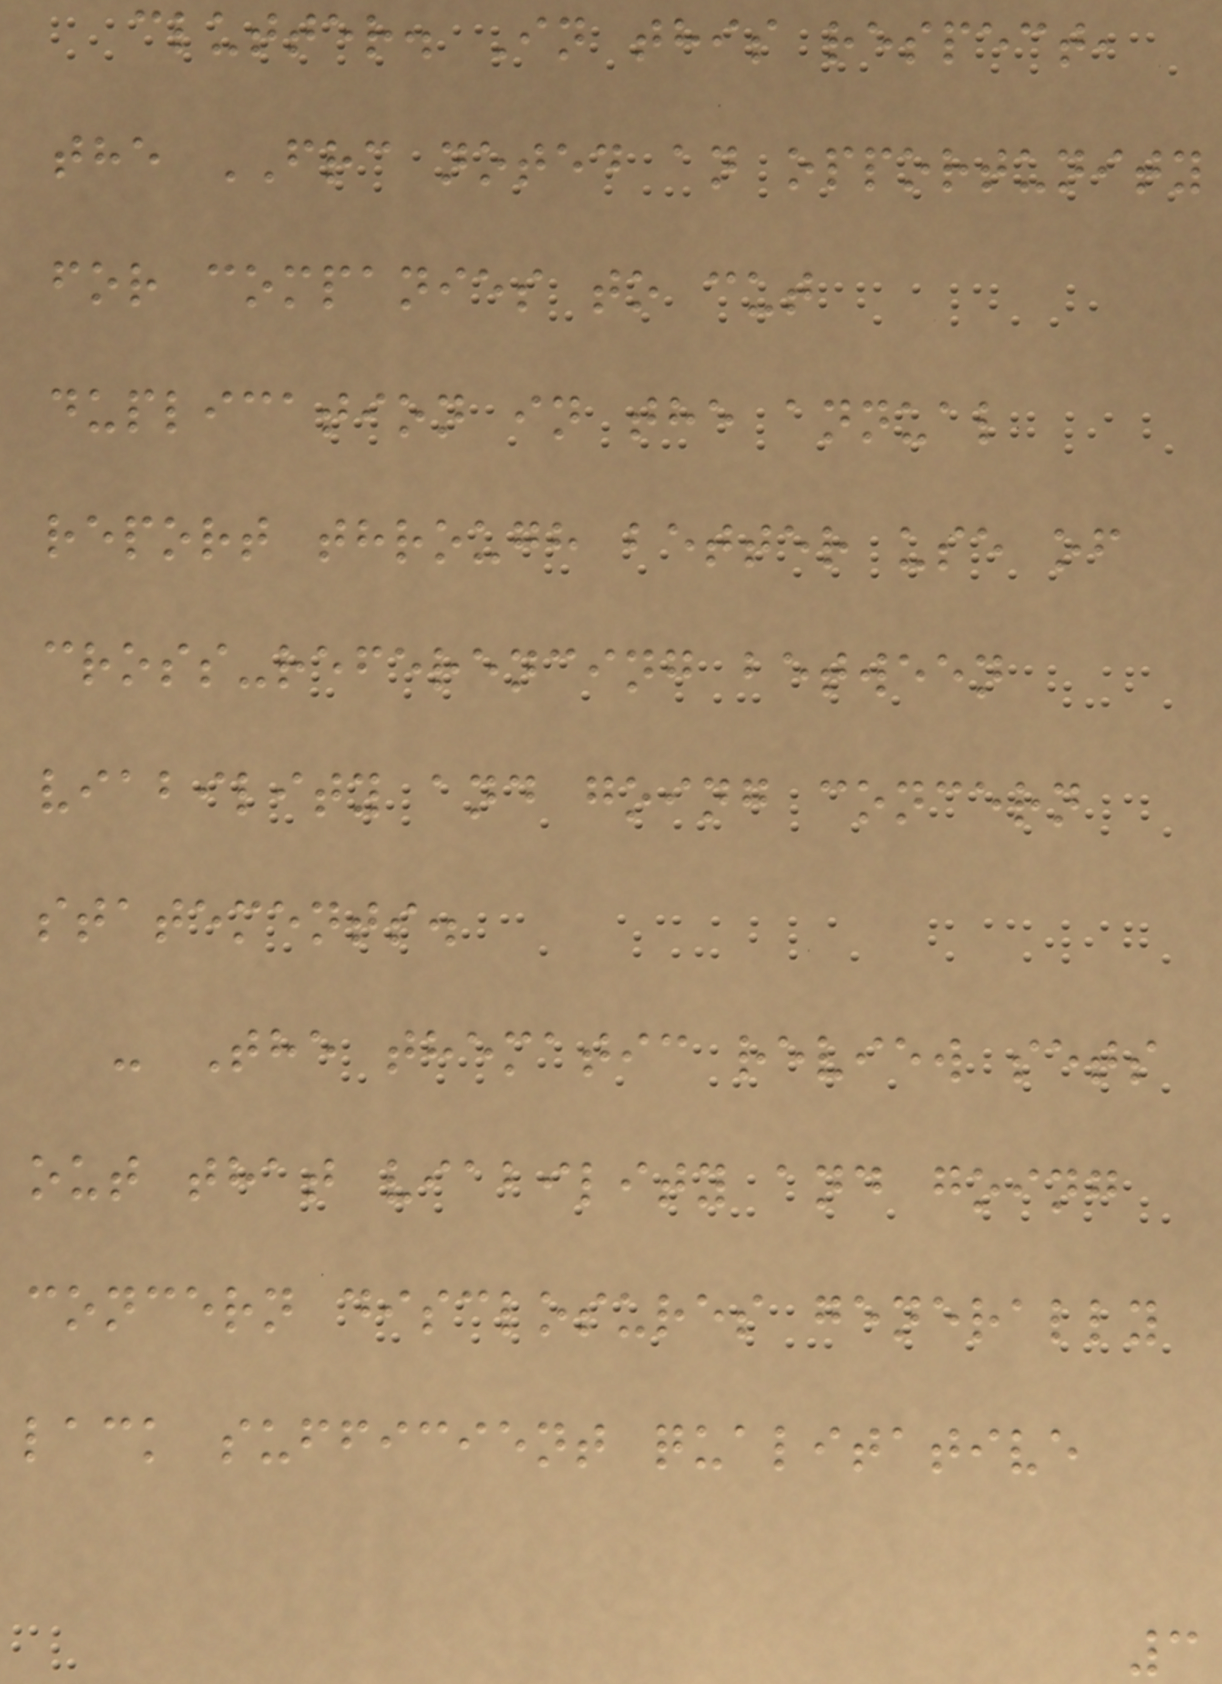clutter. In this respect,
the FRC noted an opportunity
for companies to cut
duplication in the annual
report through better use of
cross-referencing between
viability and going concern
statements.
- The thematic review sets
out that viability and going
concern disclosures generally
lack sufficient qualitative
3
